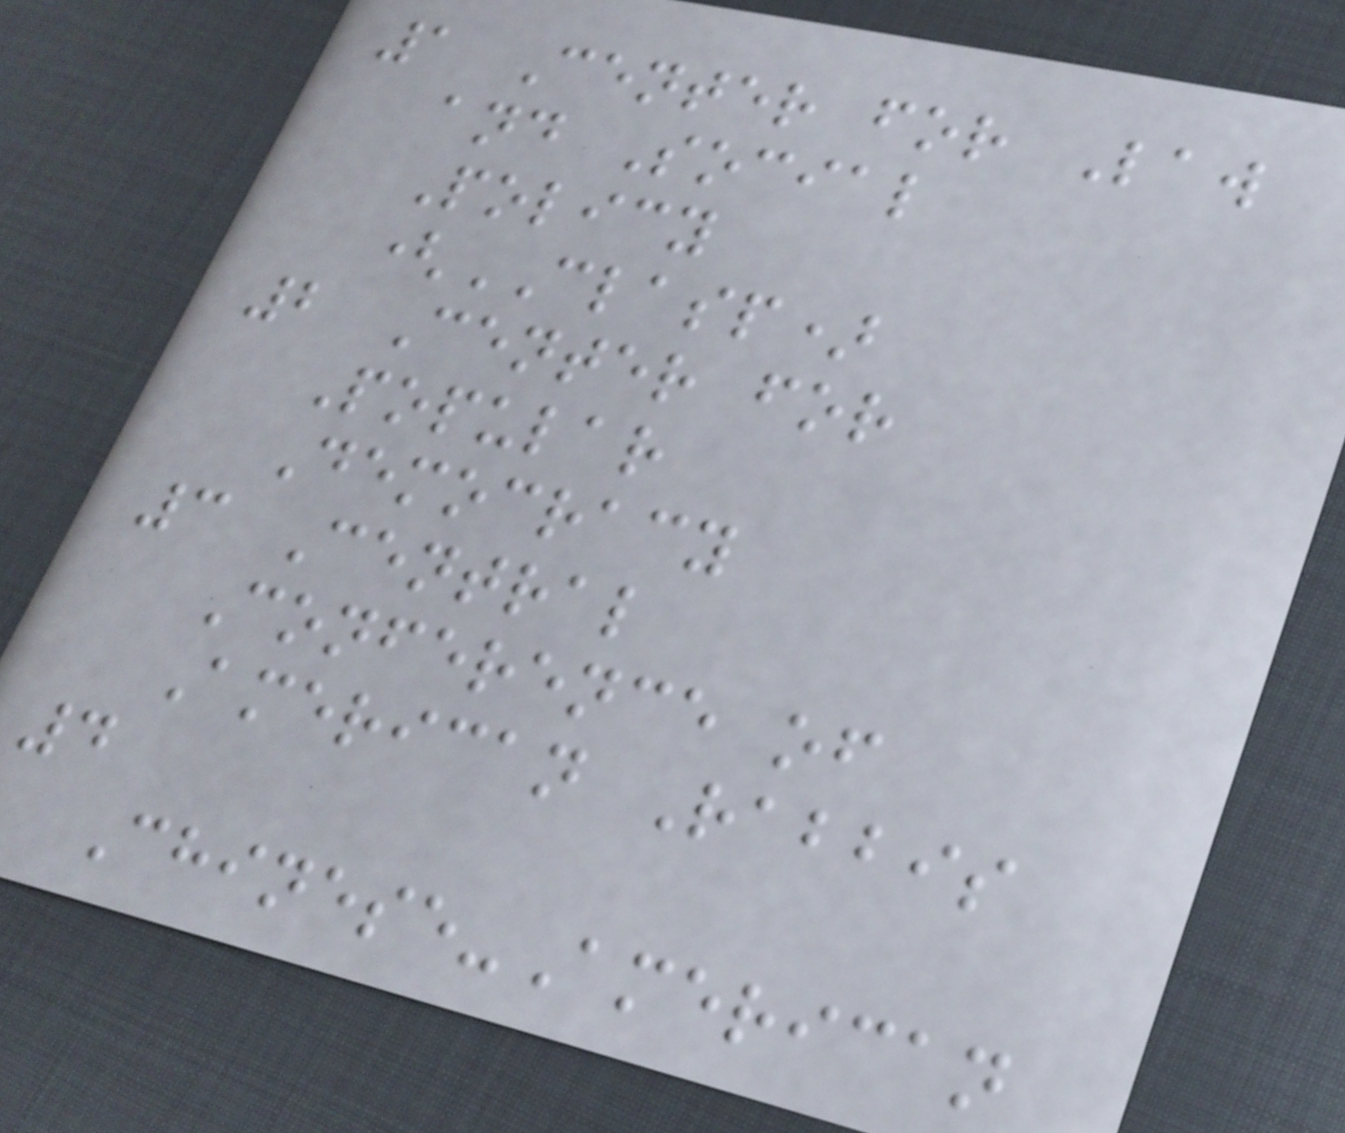1 Center for Law
and Social
Policy
(CLASP)
2 Center for
Popular
Democracy
3 Central
Conference of
American Rabbis
4
Chinese-American
